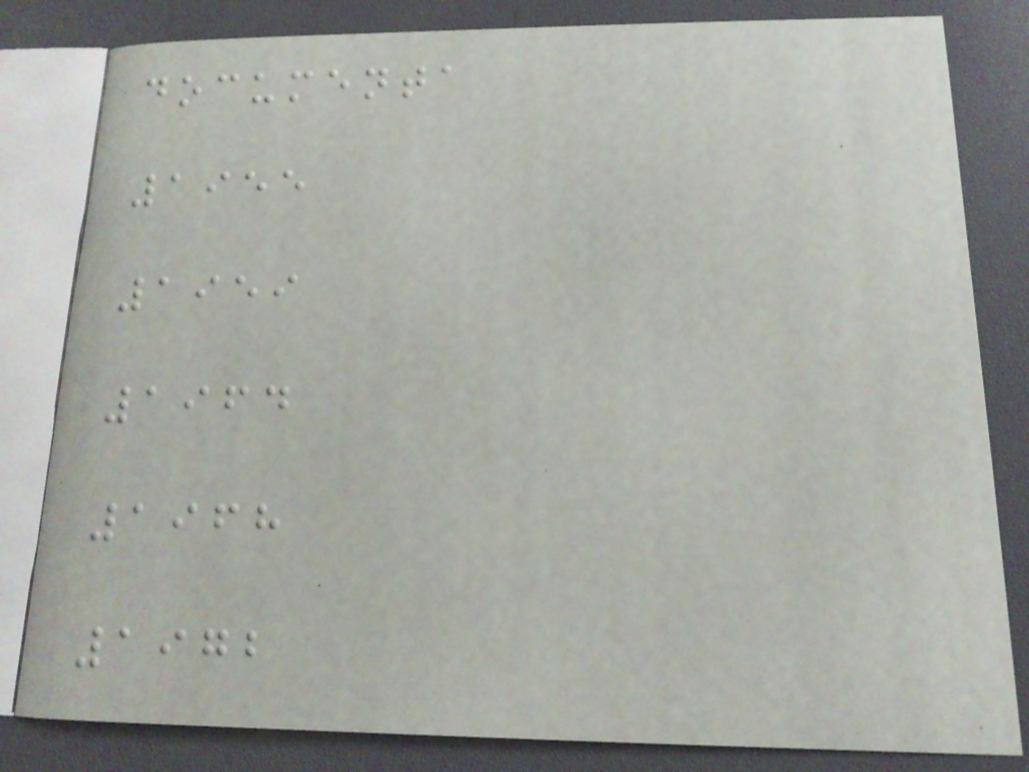documenta
1955
1959
1964
1968
1972
